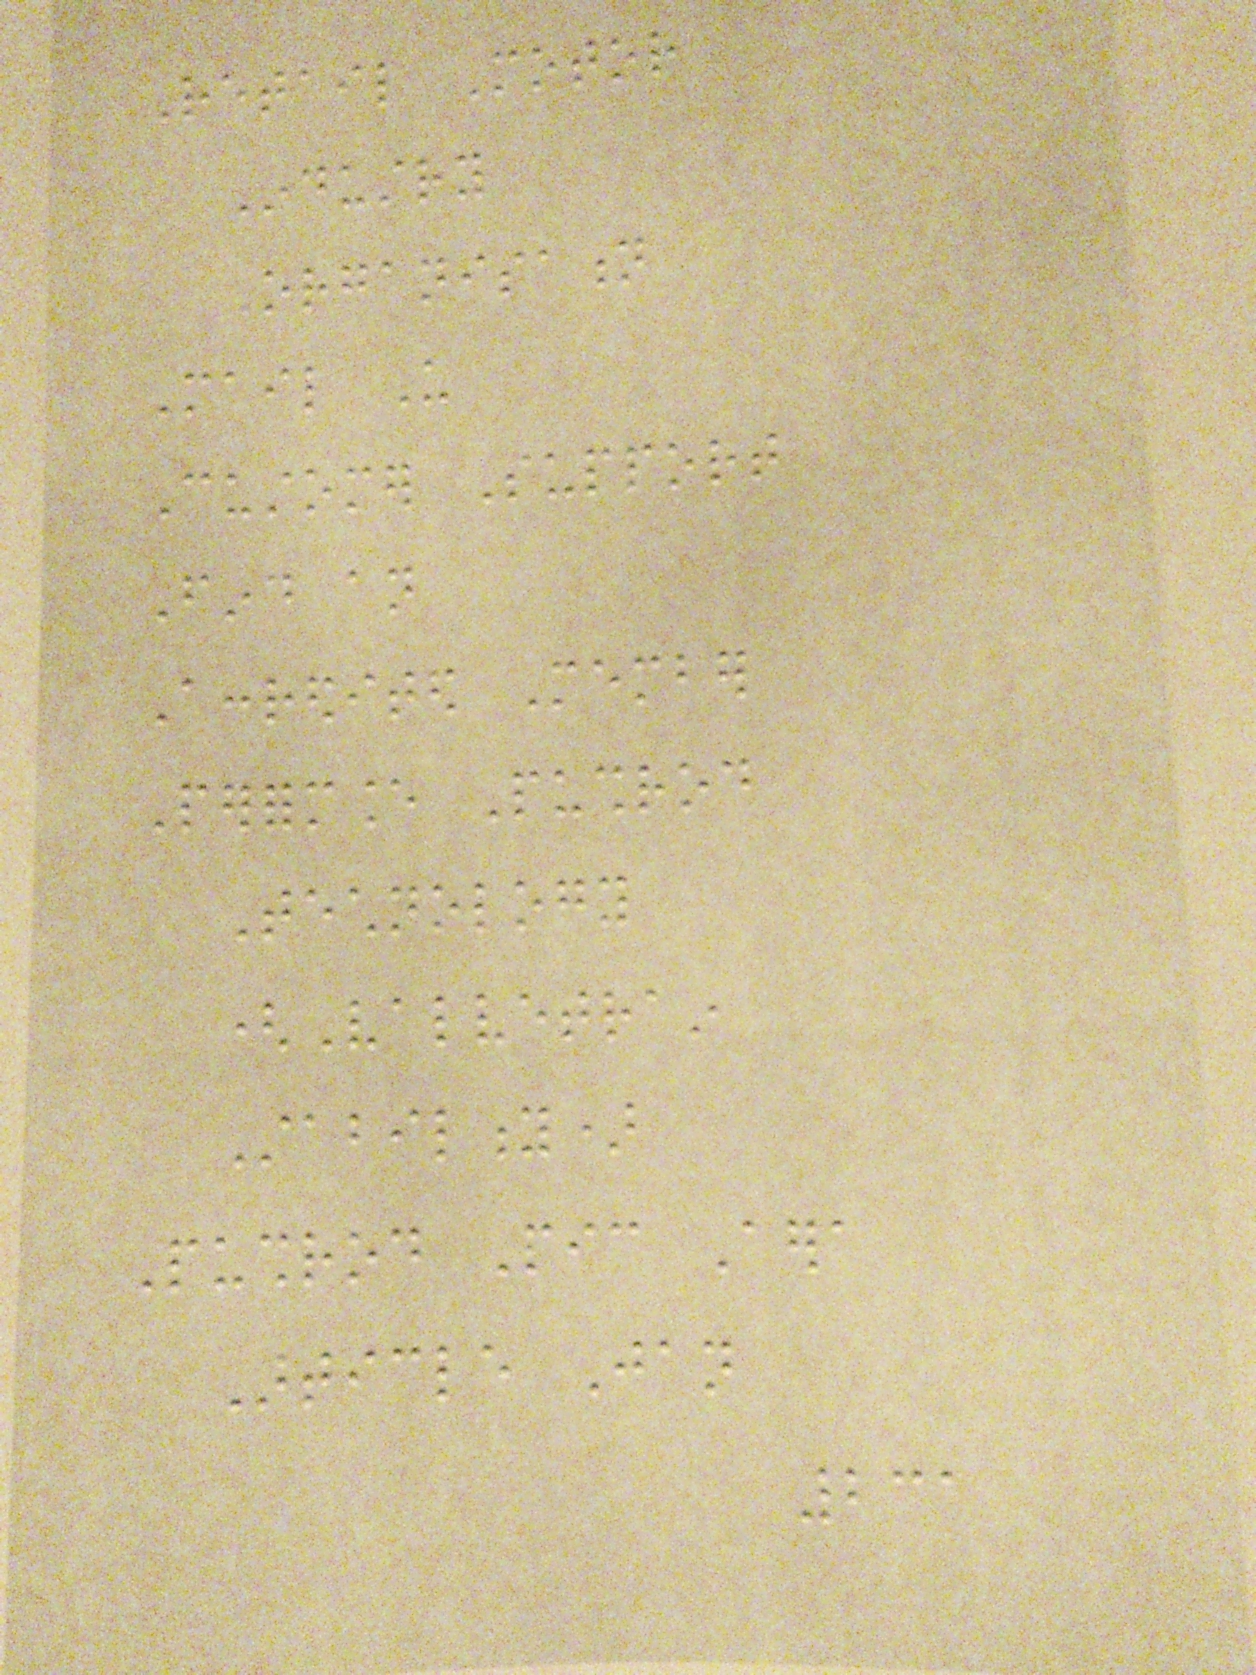Retail Motor
Industry
Organisation
Mail Us
Customer Support
Find an
Accredited Member
Performance Pushrod
Technology
(Valvetrain
Stability)
Pushrod Pic Aera
Article Jan
231
